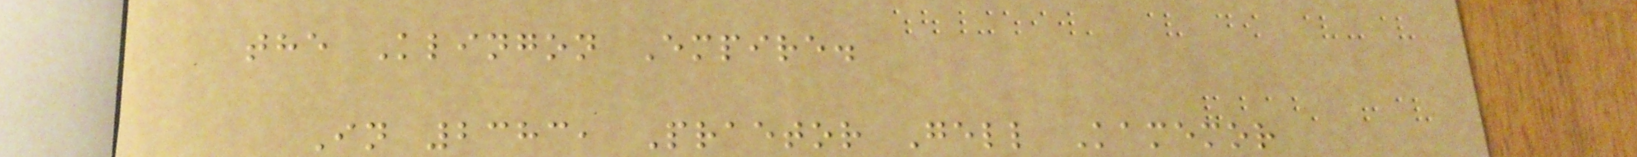the Klingon Empire.
In 2383, Praetor Gell Kamemor
